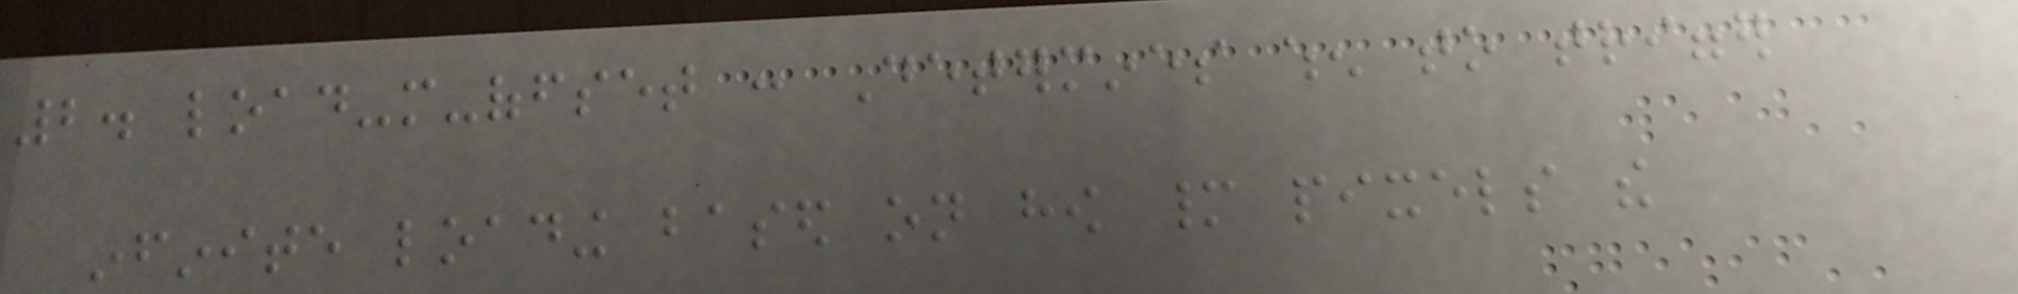2. load-more-offset : Determines when to trigger
infinite loading based on how many pixels the
